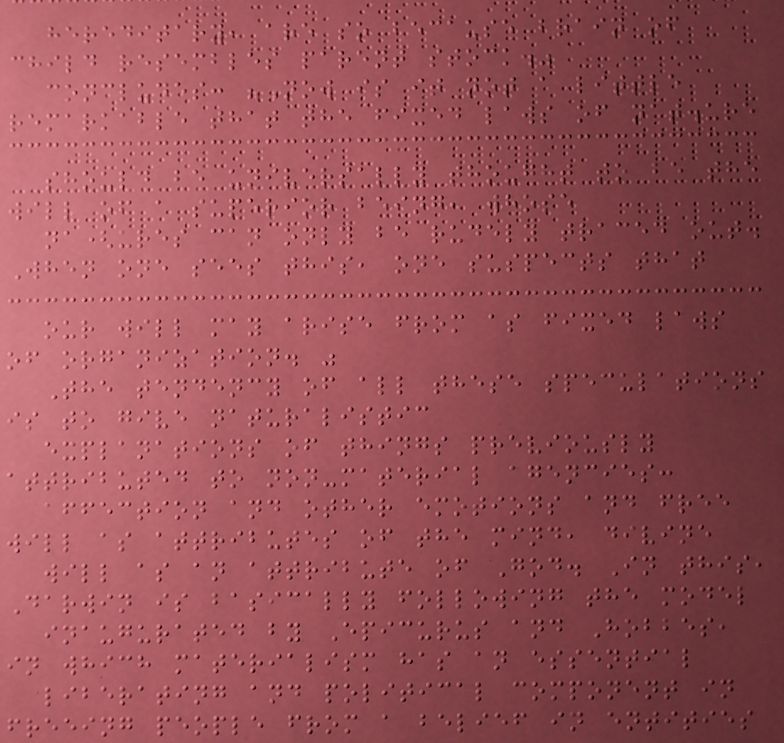hereditary, are so because brain of
child resembles parent stock."
concludes: "Now is it not a little
remarkable that the fixed laws of nat.ure
should be universally thought to be the
will of a superior being, whose
na(ures can only be rudely traced out.
When one sees this, one suspects that
our will may arise from as fixed laws
of organization. "
The tendency of all these speculations
is to give naturalistic
explanations of things previously
attributed to non-material agencies:
affection and other emotions and free
will as attributes of the mind, divine
will as an attribute of God. In this,
Darwin is basically following the model
inaugurated by Epicurus and Hobbes,
in which materialism has an essential
liberating and political component in
freeing people from a belief in entities
